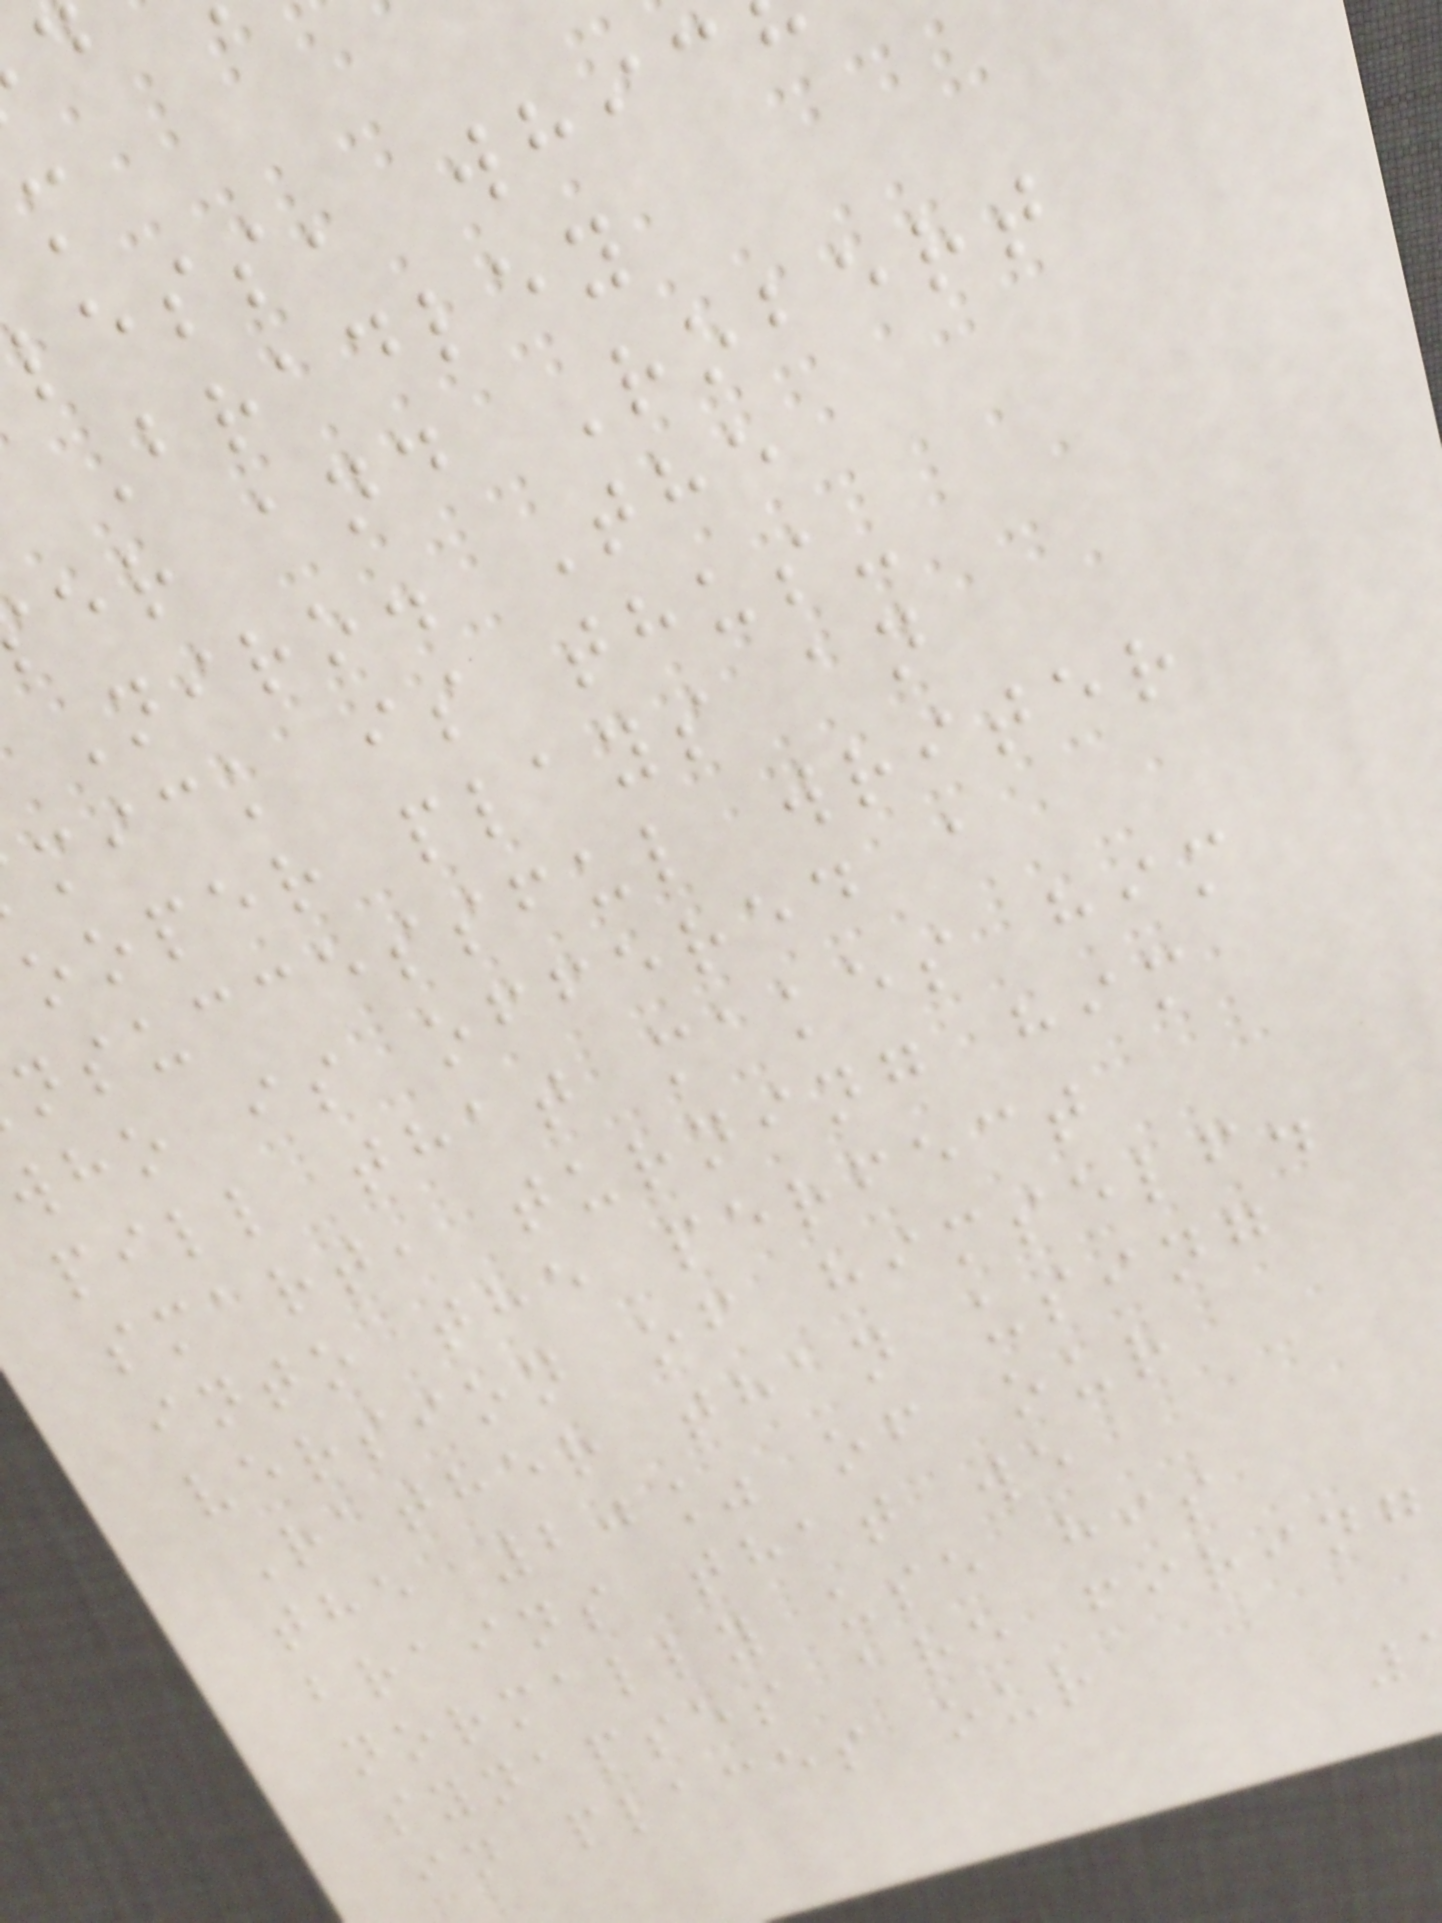less, whic
Bradley
er and Robert
Niro. The
mick is thus-
ooper plays an
nsuccessful writer
who is offered a
pill that makes him
smart, turning him
into the perfect
version of himself.
Rather than using
the 20% of our
brains that we
normally use his
synapses are firing
in places our
